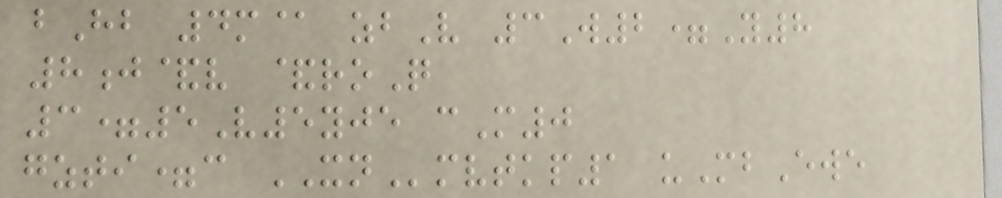bHb 4m@ zbV 3W2=Y8
8j&v &roQ
3=5V5yje cM0
gzti=c XNmvtkp1 uMbEwe
